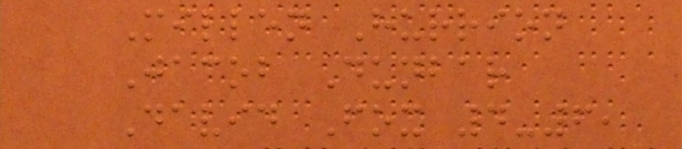Millen Hurrion
Jacob Dunbar
David Fox 4-6,
